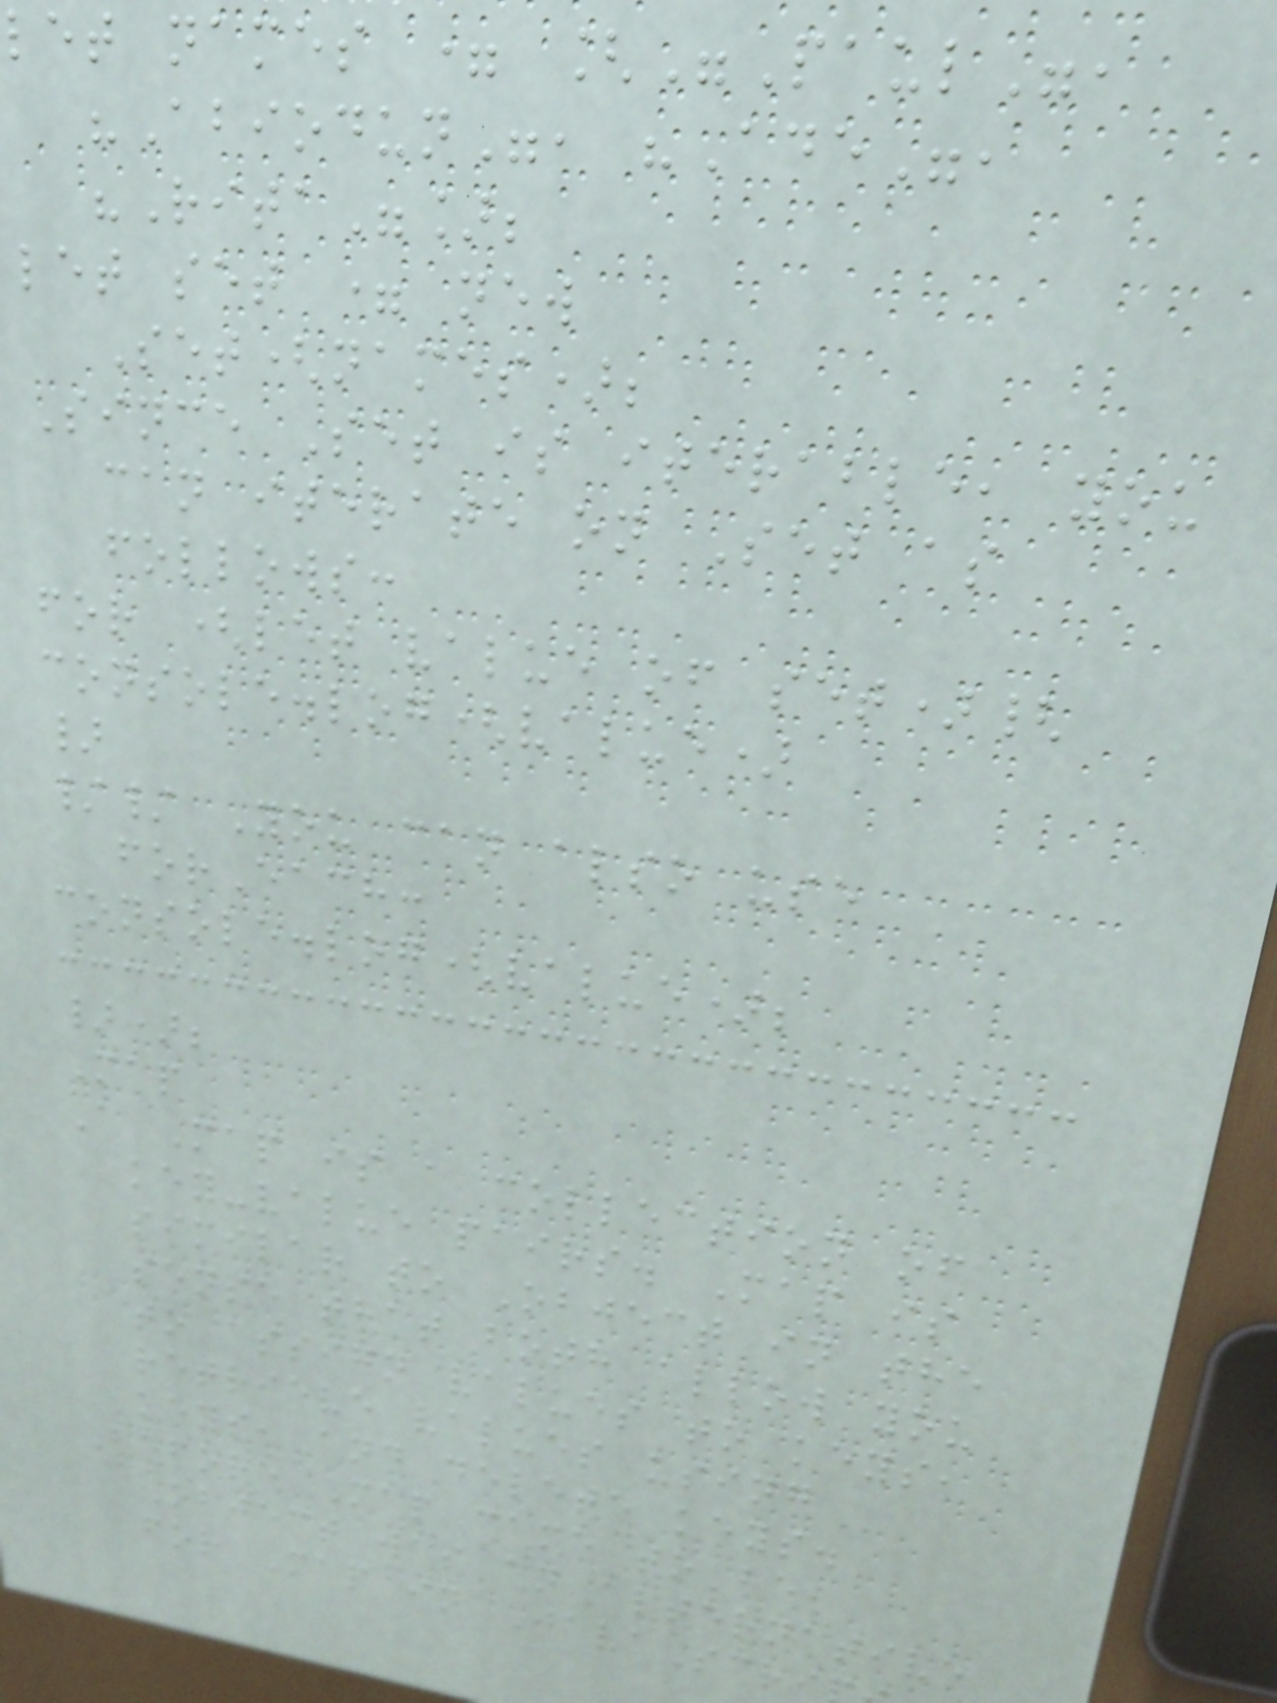let names = ["Paul",
"Abiodun", "Ade",
"Rita"];
let set = new
Set(names);
Since Set is iterable, you
can iterate on Set as
follows:
for (let value of set){
console.log(value)
}
// You can also use
forEach:
console.log(value);
});
Map
A Map is a collection of
key-value pairs. Map is
similar to Object in the
sense that both allow you
to assign values to keys,
retrieve values using
keys, and delete keys.
Before Map came to be,
Object was an alternative
for Map in JavaScri
